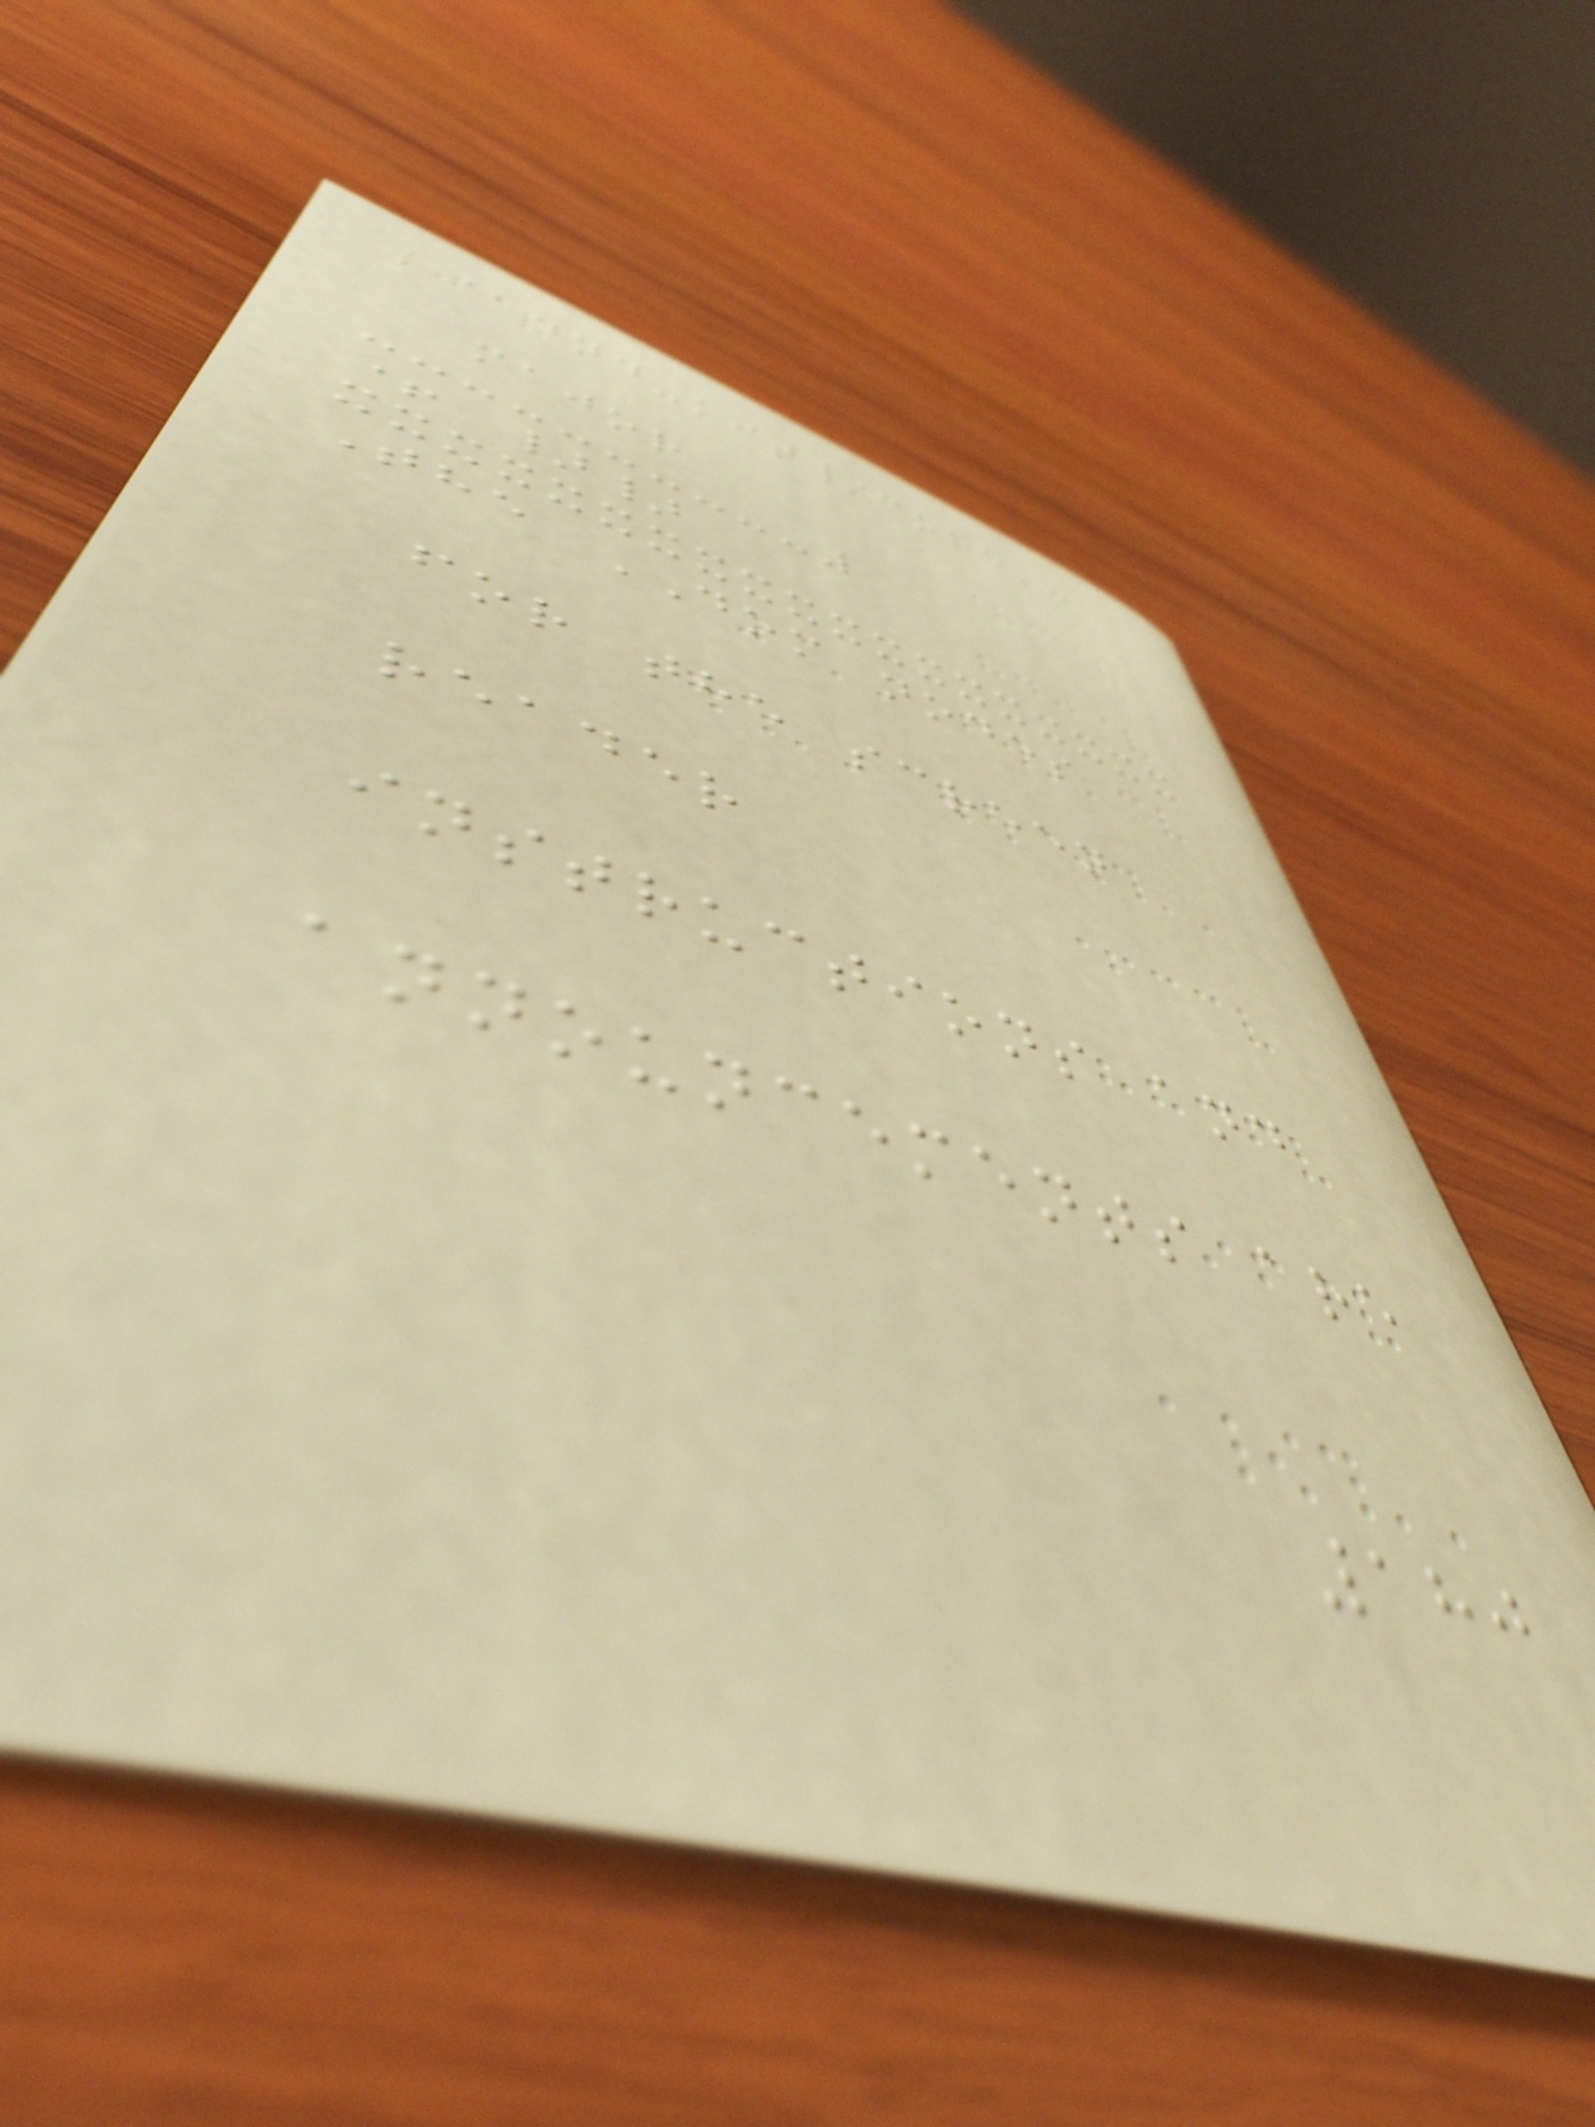'@dnd-kit/core':
major
+ }}
The DOM nodes
for the screen
reader
instructions and
announcements are
180
